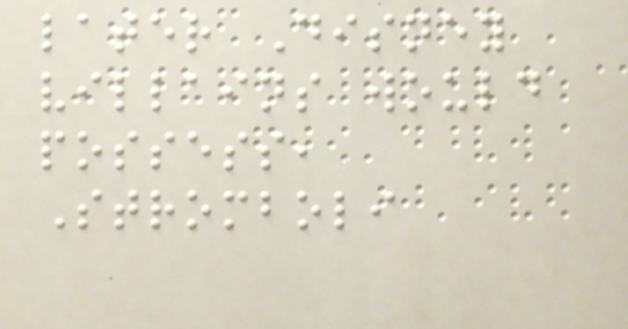later Disney
villains would
possess,
Stromboli
